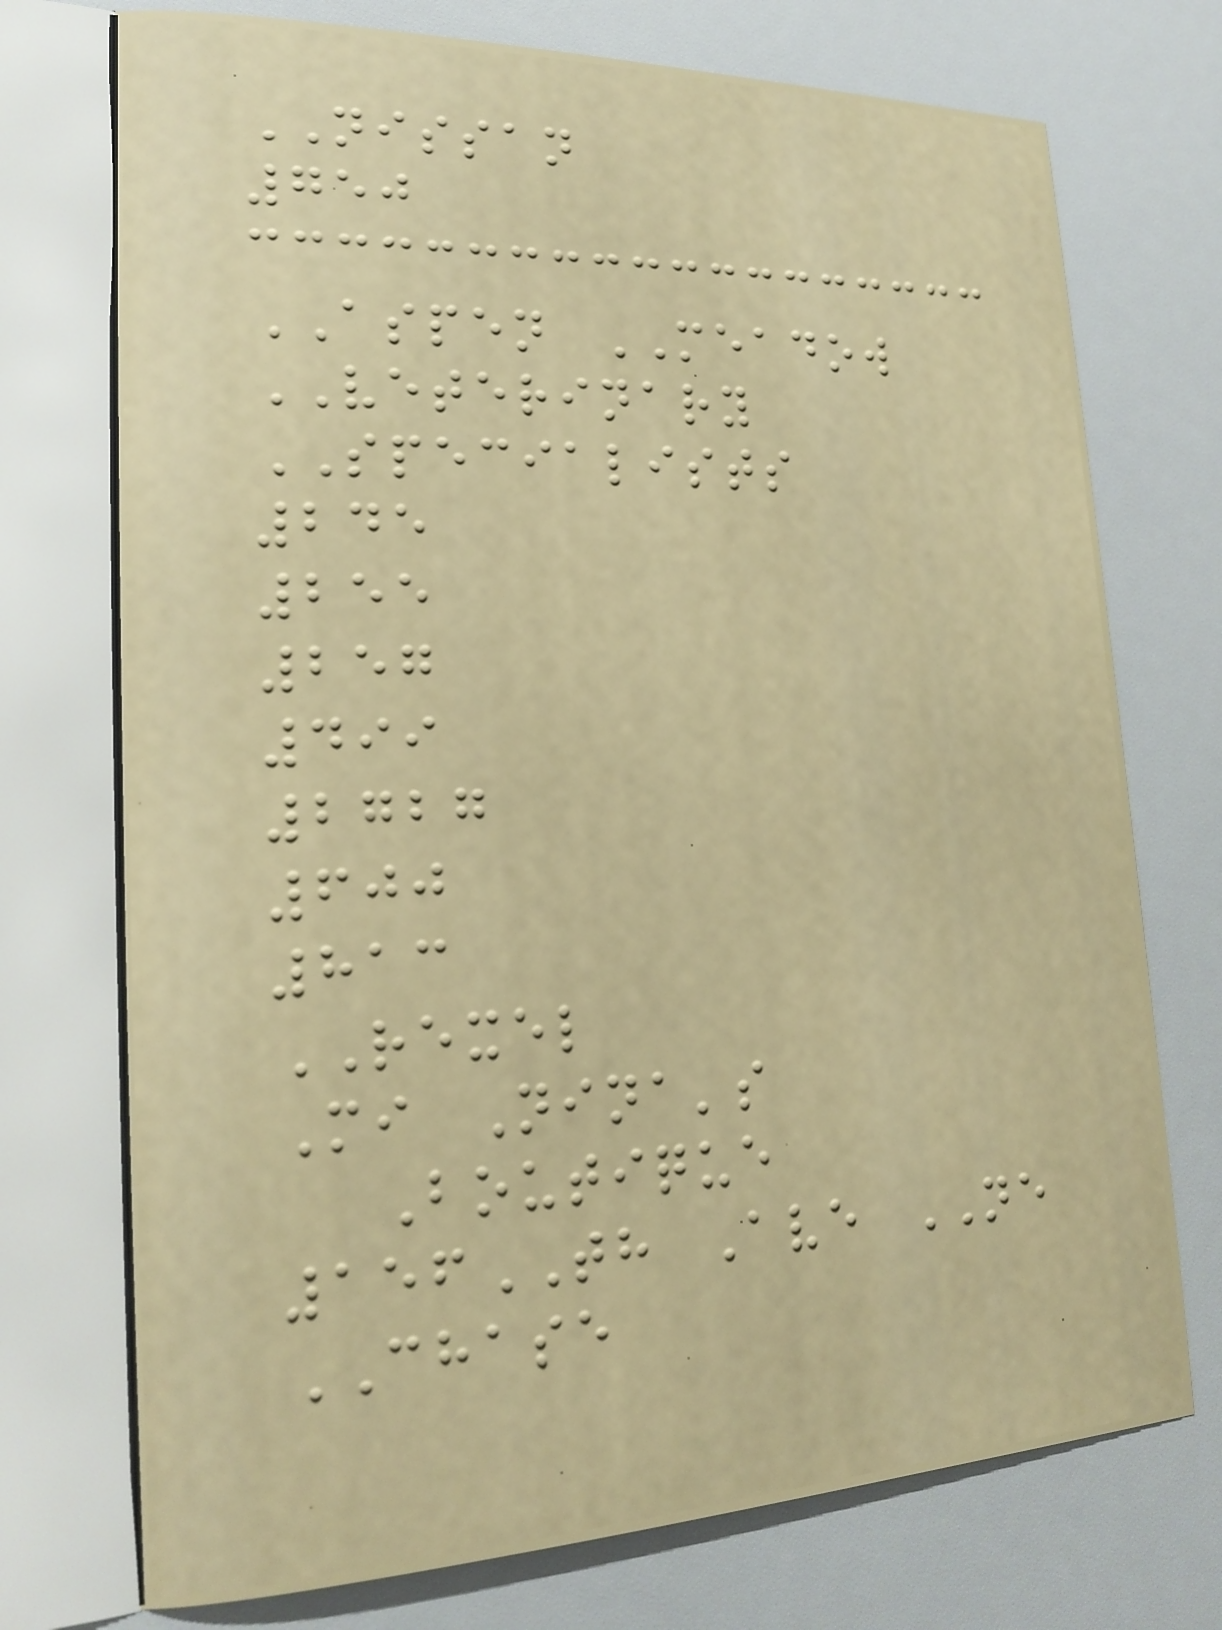NISSAN
750
ASPEN MEADOW
VETERINARY
SPECIALISTS
245
255
257
499
2727
600
813
REXEL
Mi Nina's
Boutique
156TH Ave NE
CHASE
